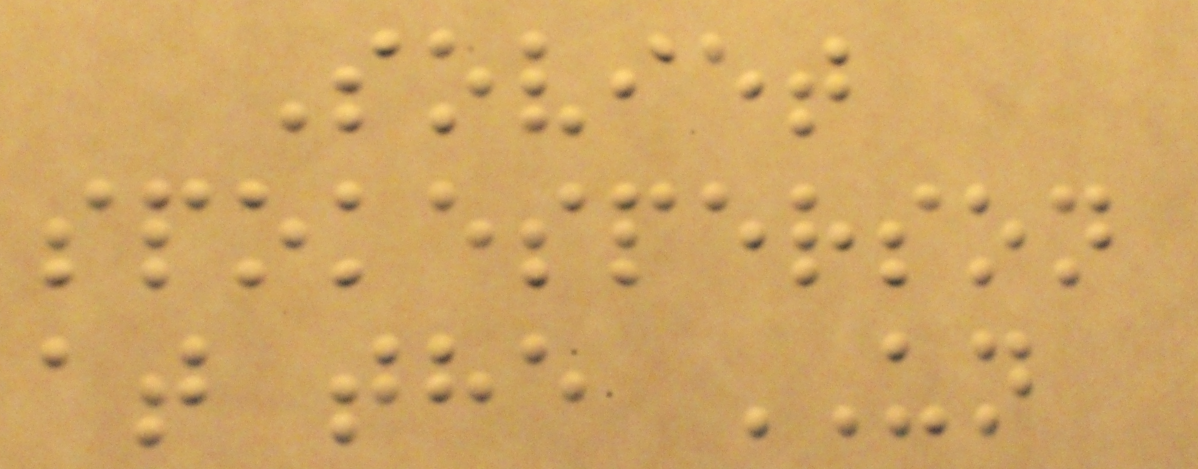Soviet
spokesperson
at the UN
